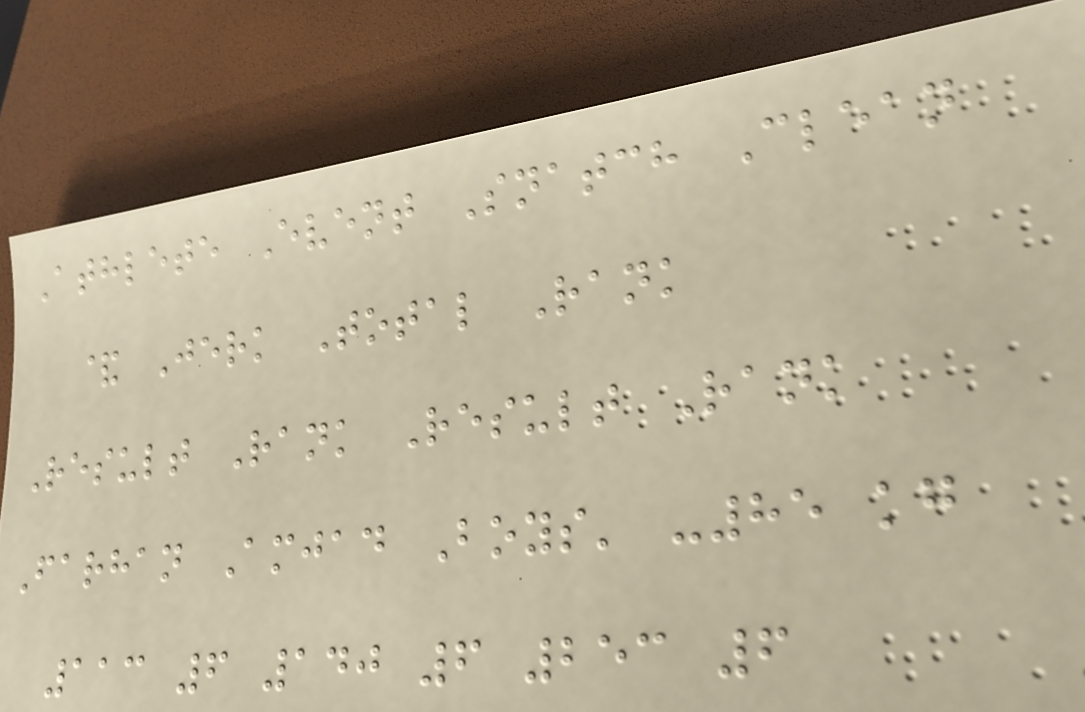Athlete Event Snatch Clean
& Jerk Total Rank
Result Rank Result Rank
Farhan Amjad Boys' -85 kg
113 6 140 6 253 6
